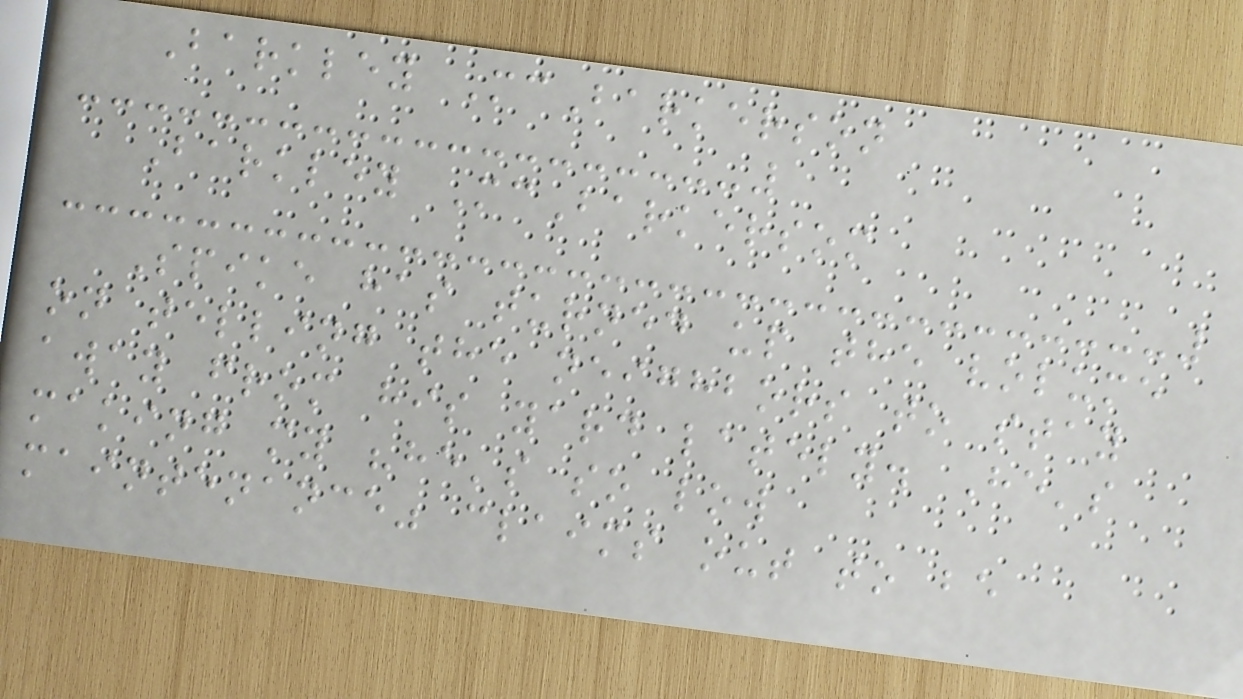Barkley McBarkerson
Barkley McBarkersom
Spike has turned up the volume
on telling the neighbors to stay
away from his yard lately. He's
making my "he's so low
maintenance" claims out to be
